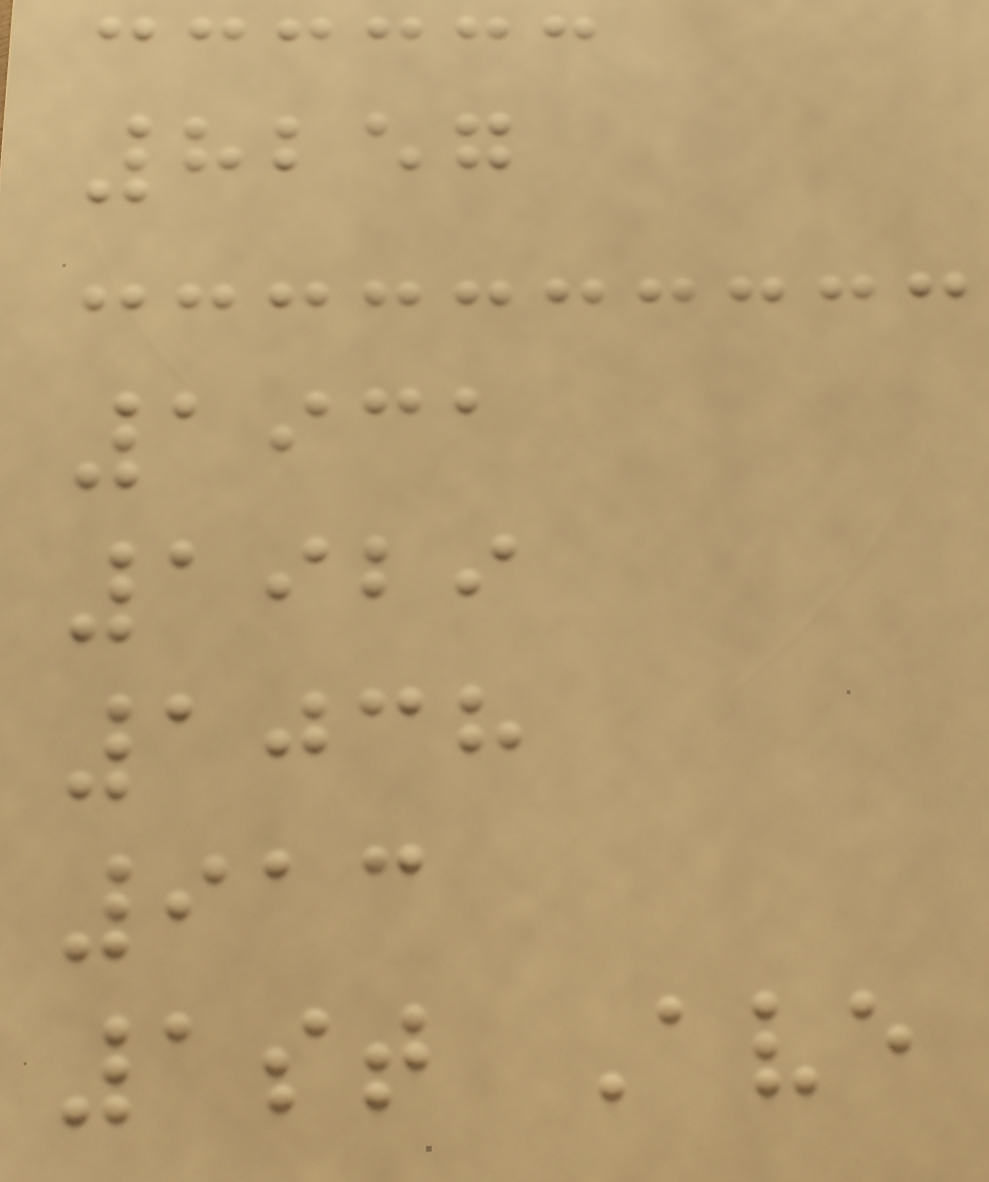8257
1931
1929
1038
913
1st Ave
